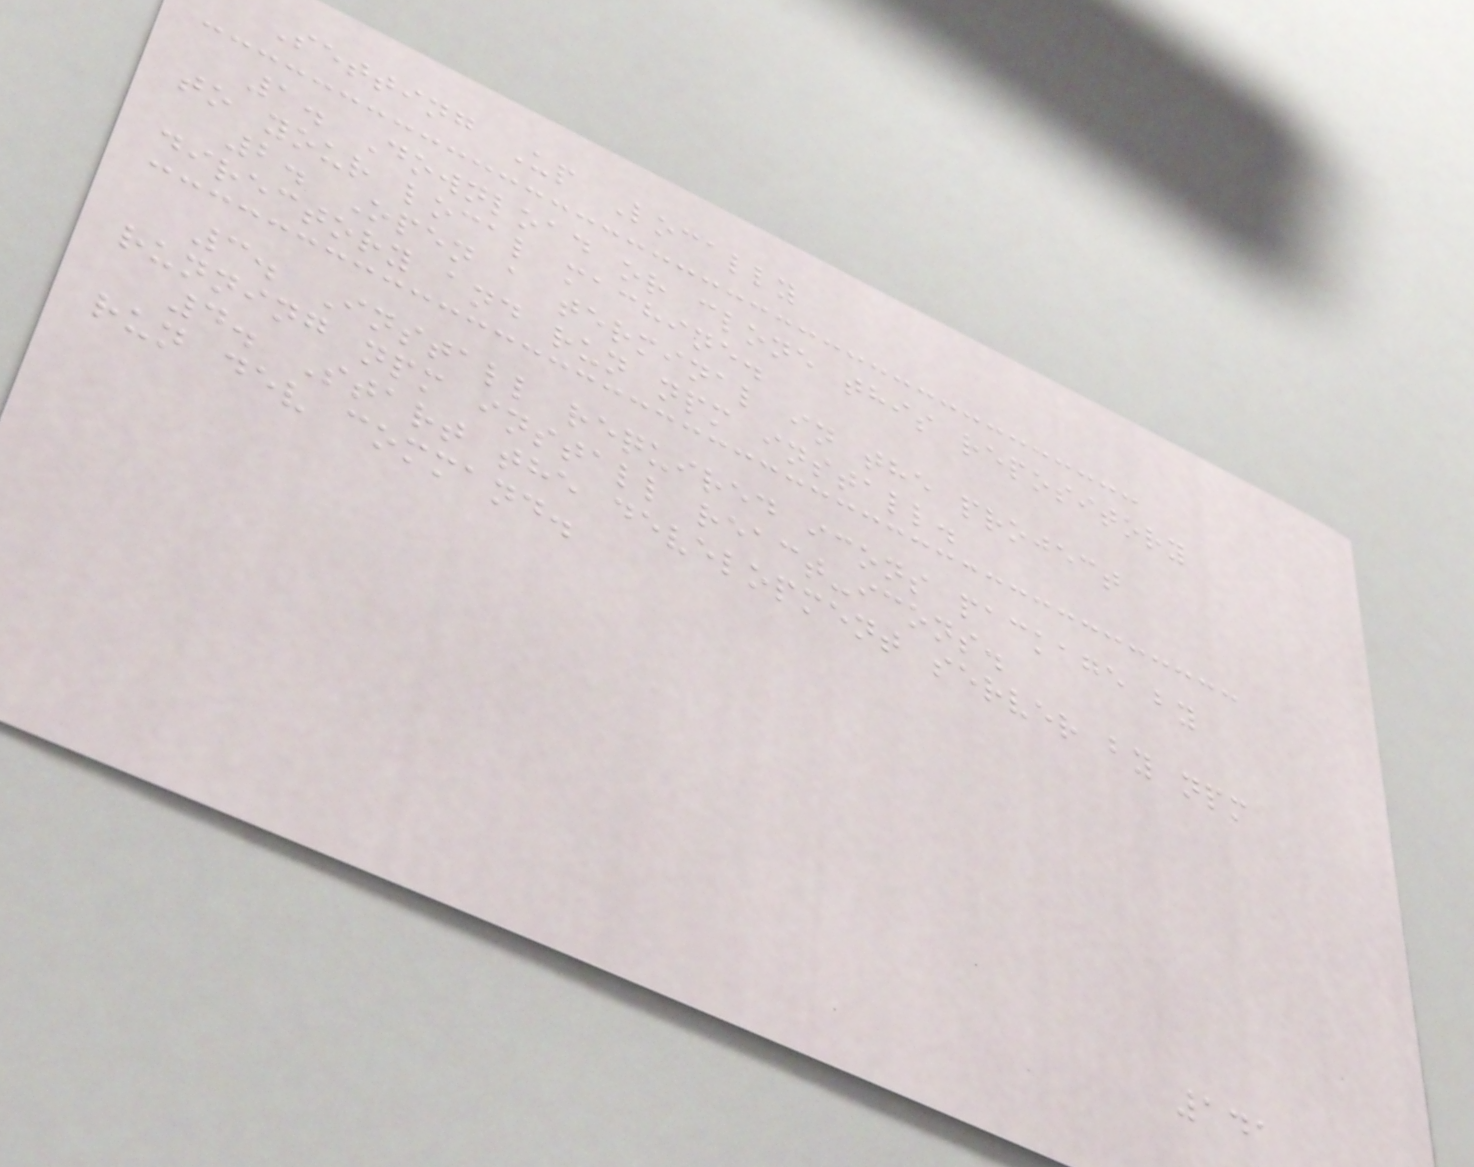Setting Up Locally
1. Download or clone this repository
to your local machine.
2. Open a terminal in the project
directory and run npm install.
3. Install required icons package by
running npm install react-icons.
4. Start the development server by npm
run dev command.
141
